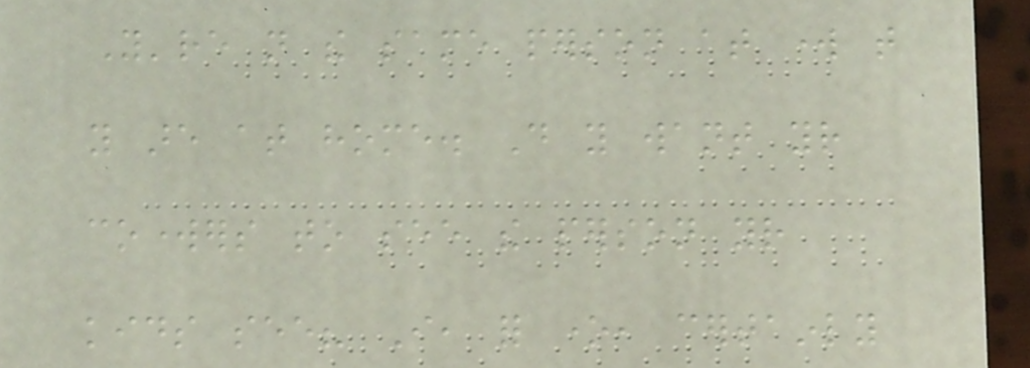You're not the same person at work that
you are at home. Do you want your
coworkers to see the person your
kids see? I, for one, certainly
